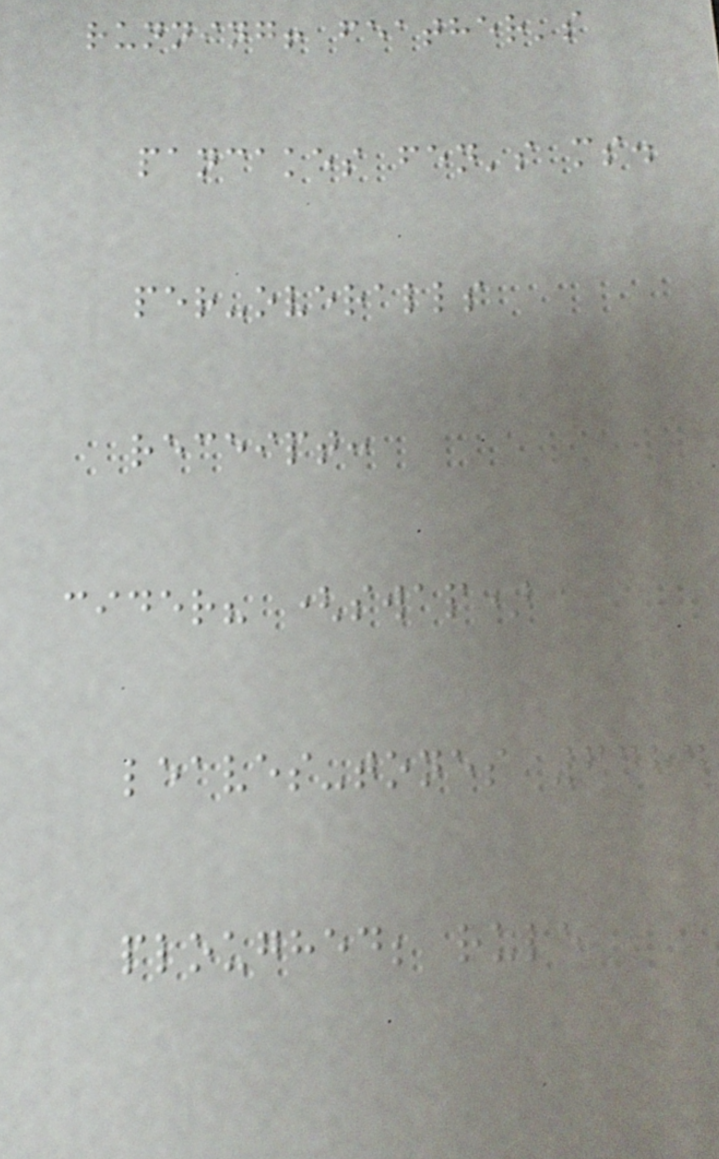running! feather's
pancakes fen's ms.
per-overalls
receipt:
cider? (swap)
leaves-tones 6484
ploughed; rule
